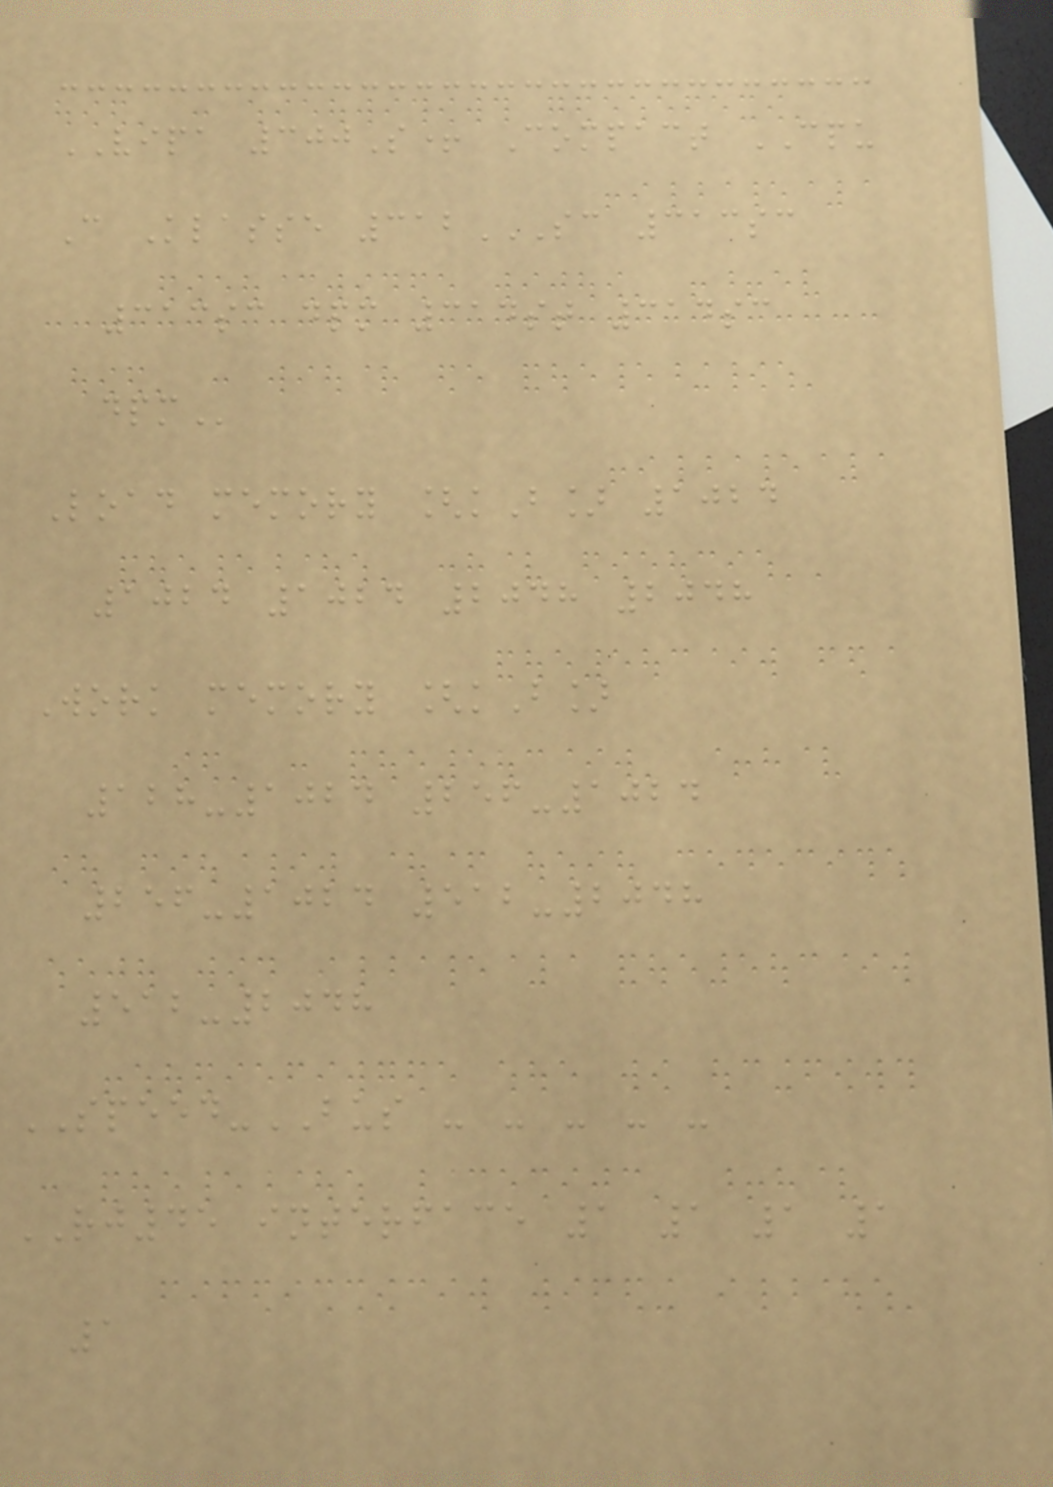VIPA 300S+ Compact CPU
C Klasse 312SC 313SC
313SC DPM 314ST 314SC
DPM
Load memory [kB] 1024
1024 1024 2048 2048
Work memory [kB]
128-1024 256-1024
256-1024 512-2048
512-2048
SPEED-BUS - - - - -
RJ45 interface 1 1 1 1
1
